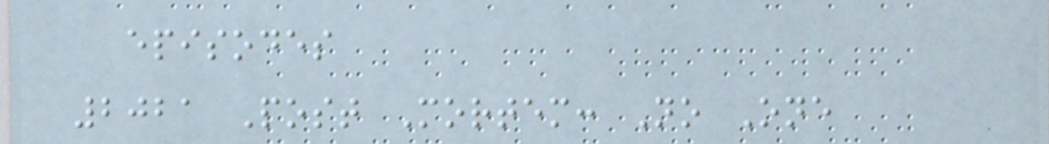episodes
2021 Post Mortem: No One
